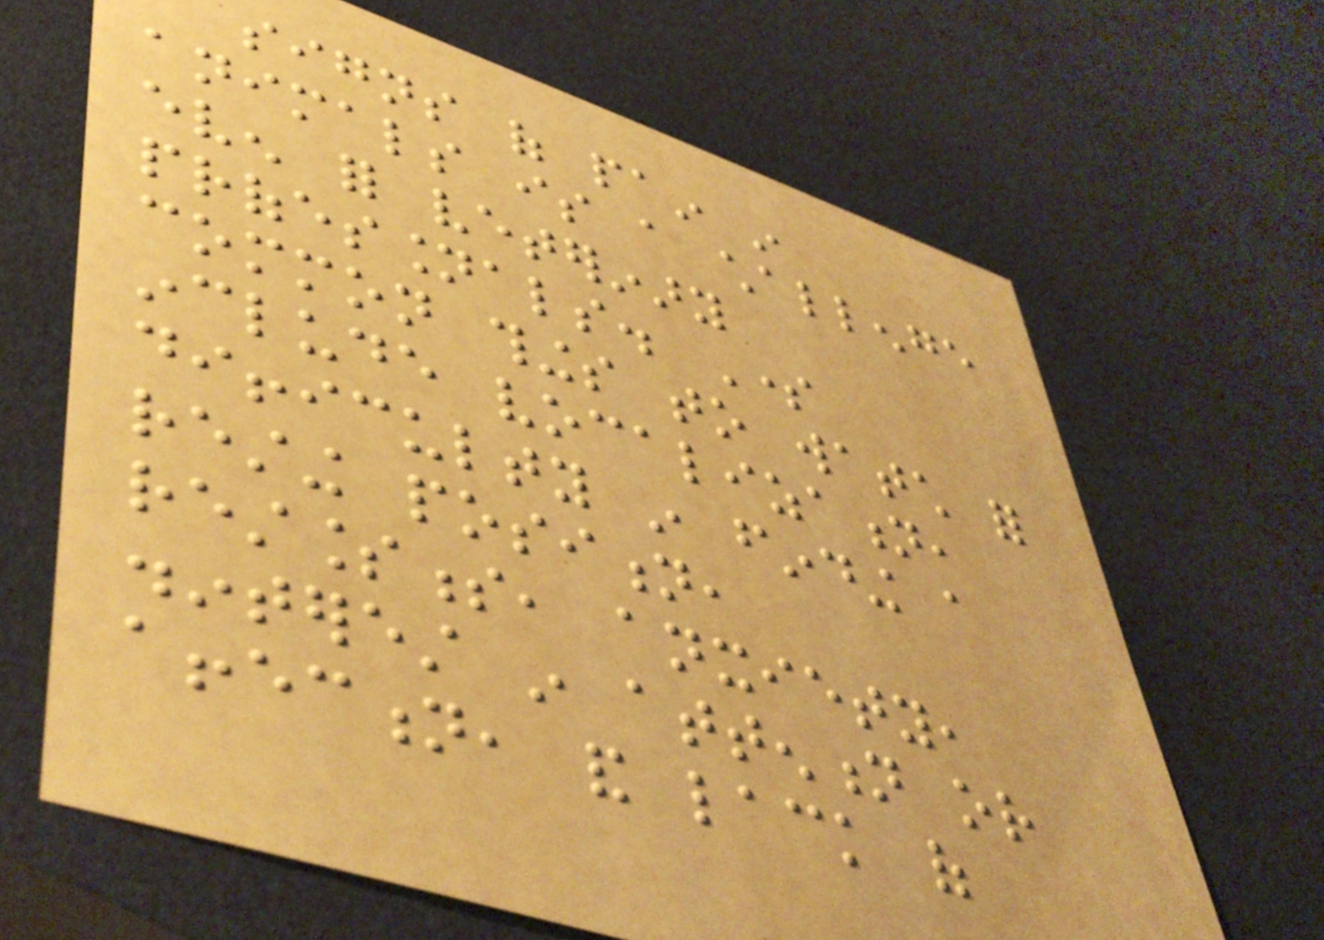signs of pain in
animals is a challenge
even for veterinary
professionals. Some
common things to watch for
include vocalization,
difficulty in finding a
resting position,
restlessness, anxiety,
disinterest in attention or
affection, and lack of
